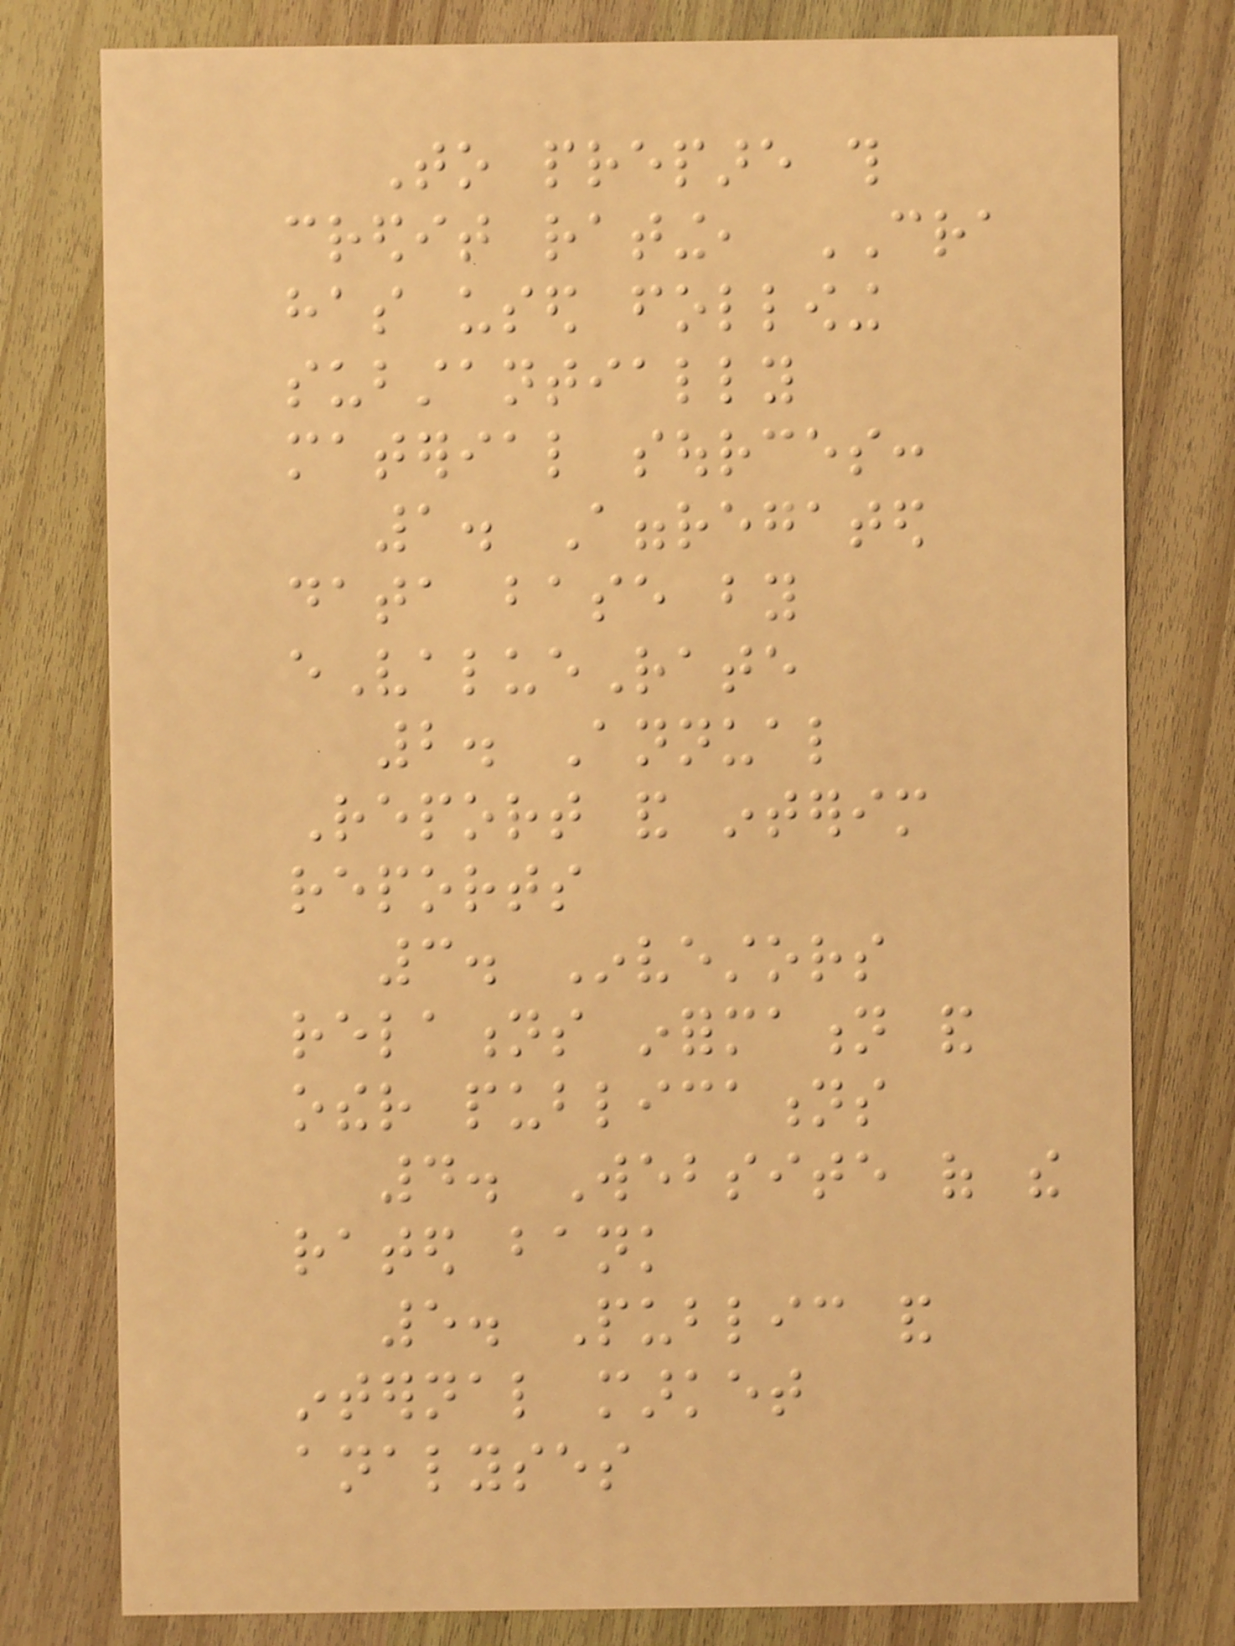To prepare this
credit rating, CRA
has used following
substantially
material sources:
1. Aggregated
data base by
eValueRate
2. Annual
Report and interim
reports
3. Investors
relations information and
other publications
4. Website of the
rated bank
5. Public and
internal market
analyses
